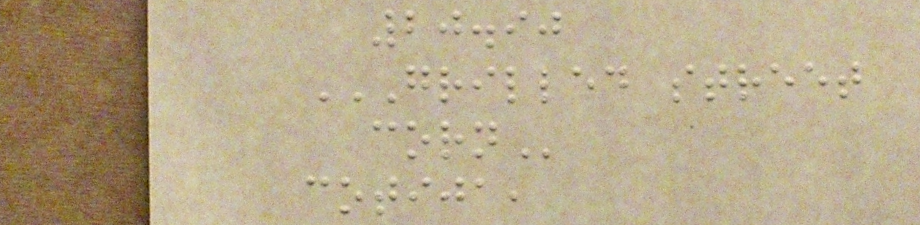20.90
GRILLED STREET
CORN
cotija,
